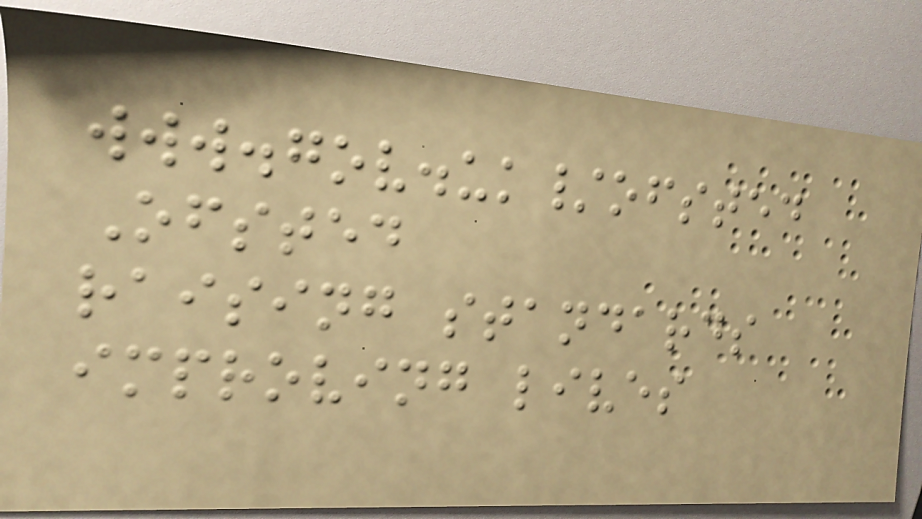www.gov.uk/ofsted
Ofsted
raising standards
improving lives
